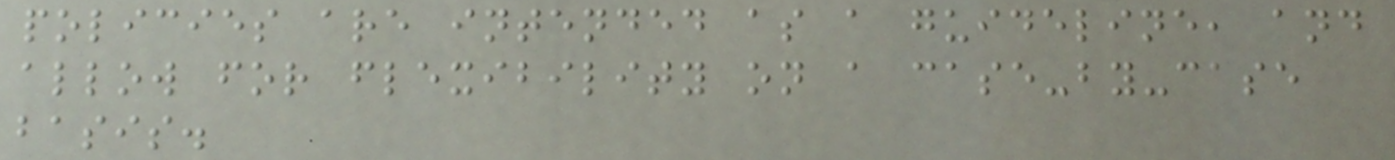policies are intended as a guideline, and
allow for flexibility on a case-by-case
basis.
